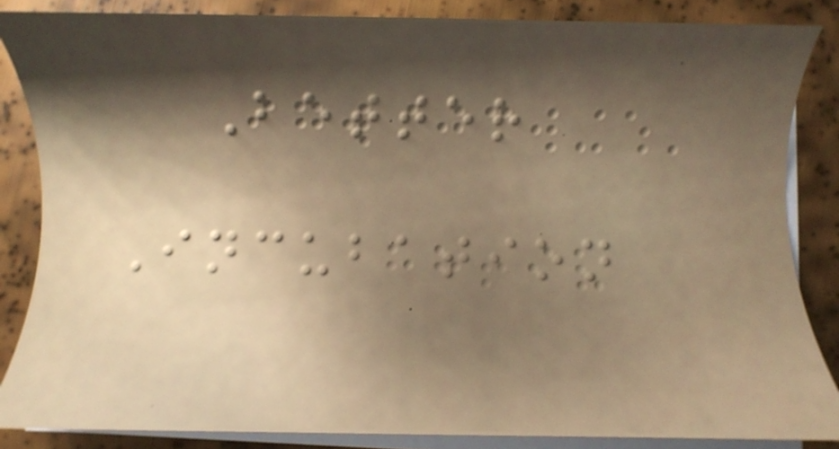Better
Incubation
